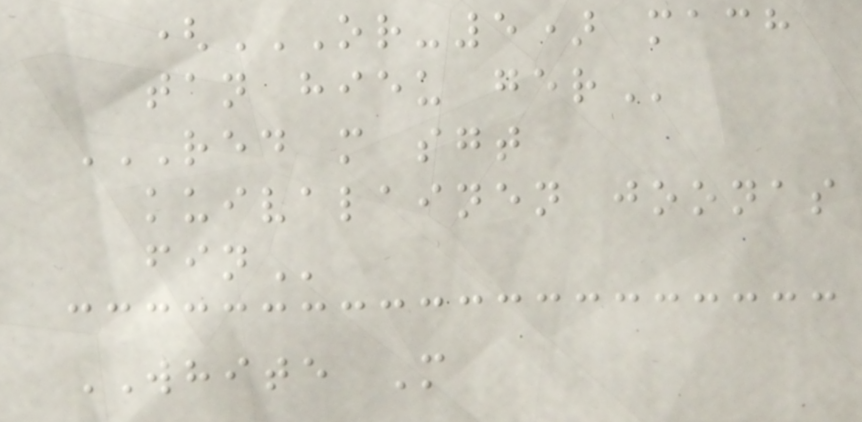(OR-5) MACH
TAN HIEU GER
RED M SGT
KUIVALAINEN JOONAS
FIN
WHITE M
